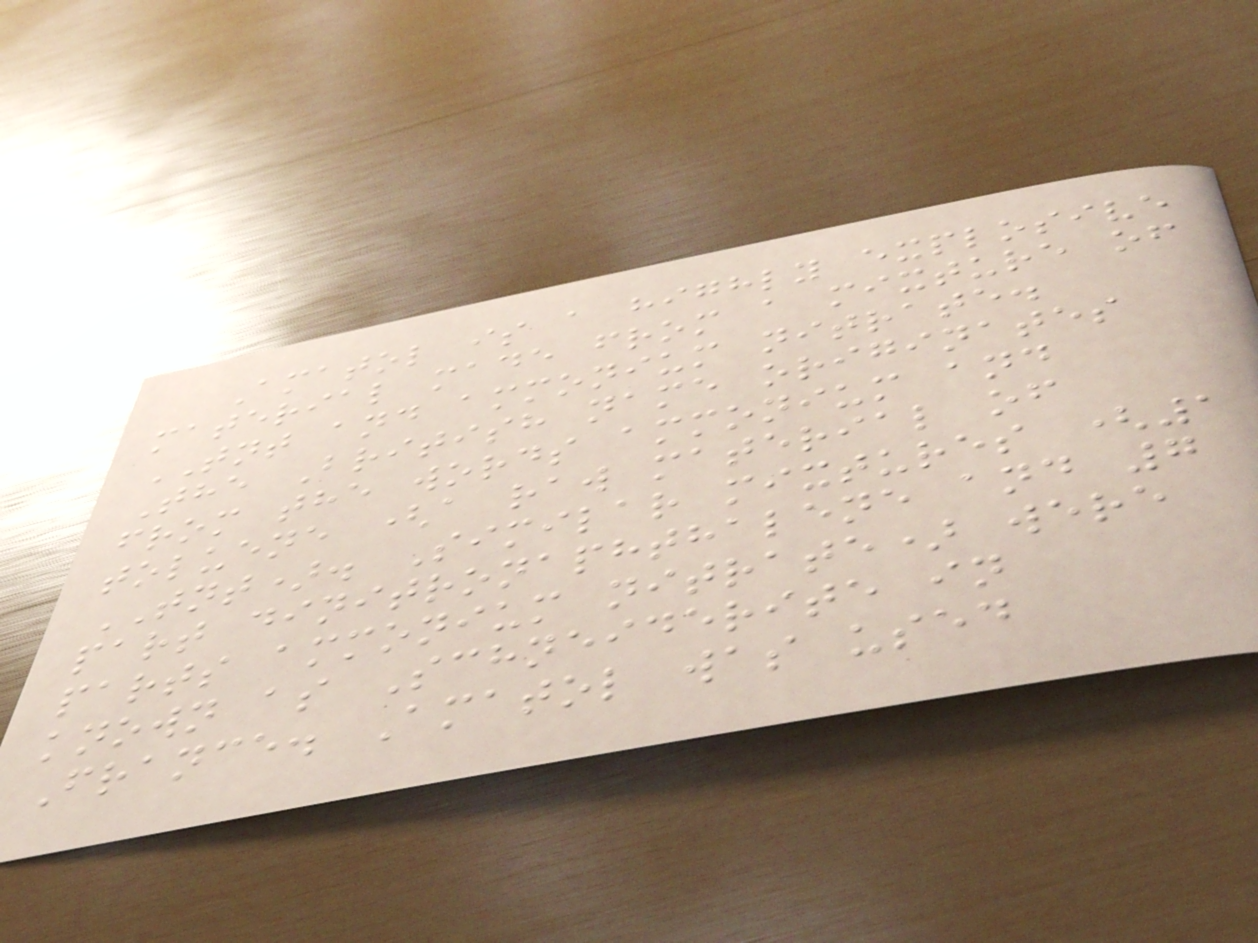Amatol is a highly explosive
material made from a mixture of
TNT and ammonium nitrate.
The British name originates
from the words ammonium and
toluene (a raw material of
TNT). Similar mixtures (1
part dinitronaphthalene and 7
parts ammonium nitrate) were
known as Schneiderite in
France. Amatol was used
